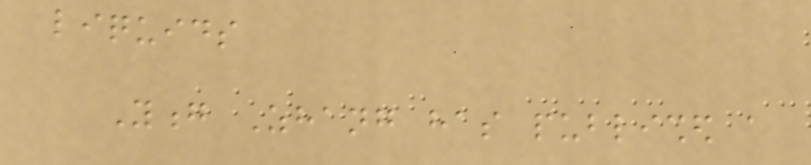liquids
Yong Zhang has published a
